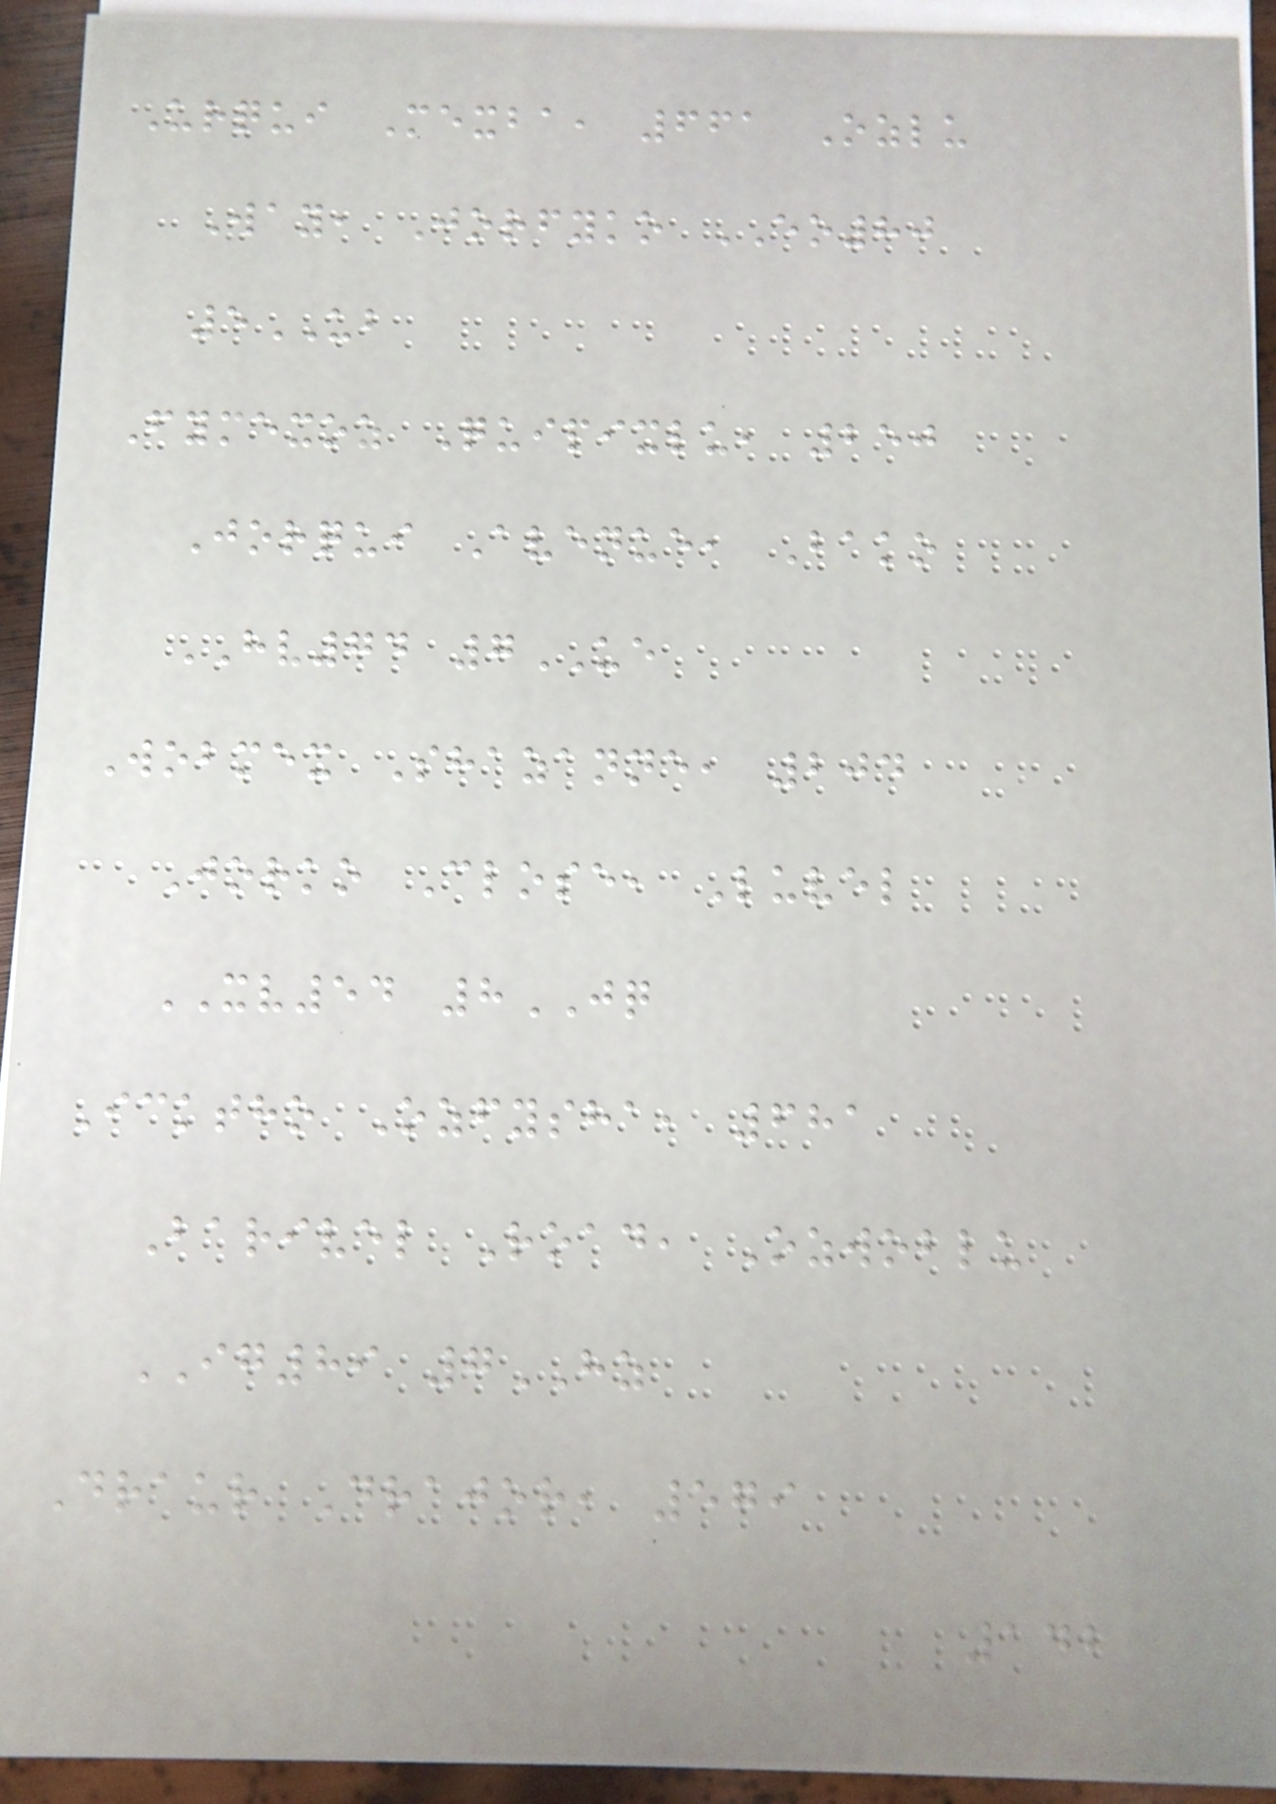Urqui Mexba, 661 Ozlu
Way, Jorfyko EO80
5UB
Fymexoz Quipixlu, 250
Jorqui Avenue, Bako
HV74 7UE
Wobmex Shazanne, 204
Jorko Close, Luvel
XV54 8JQ
Icktho Ozfysha, 681
Barivel Road, Ozwoblu
IG89 7HZ
Draur Drajor, 579
142
